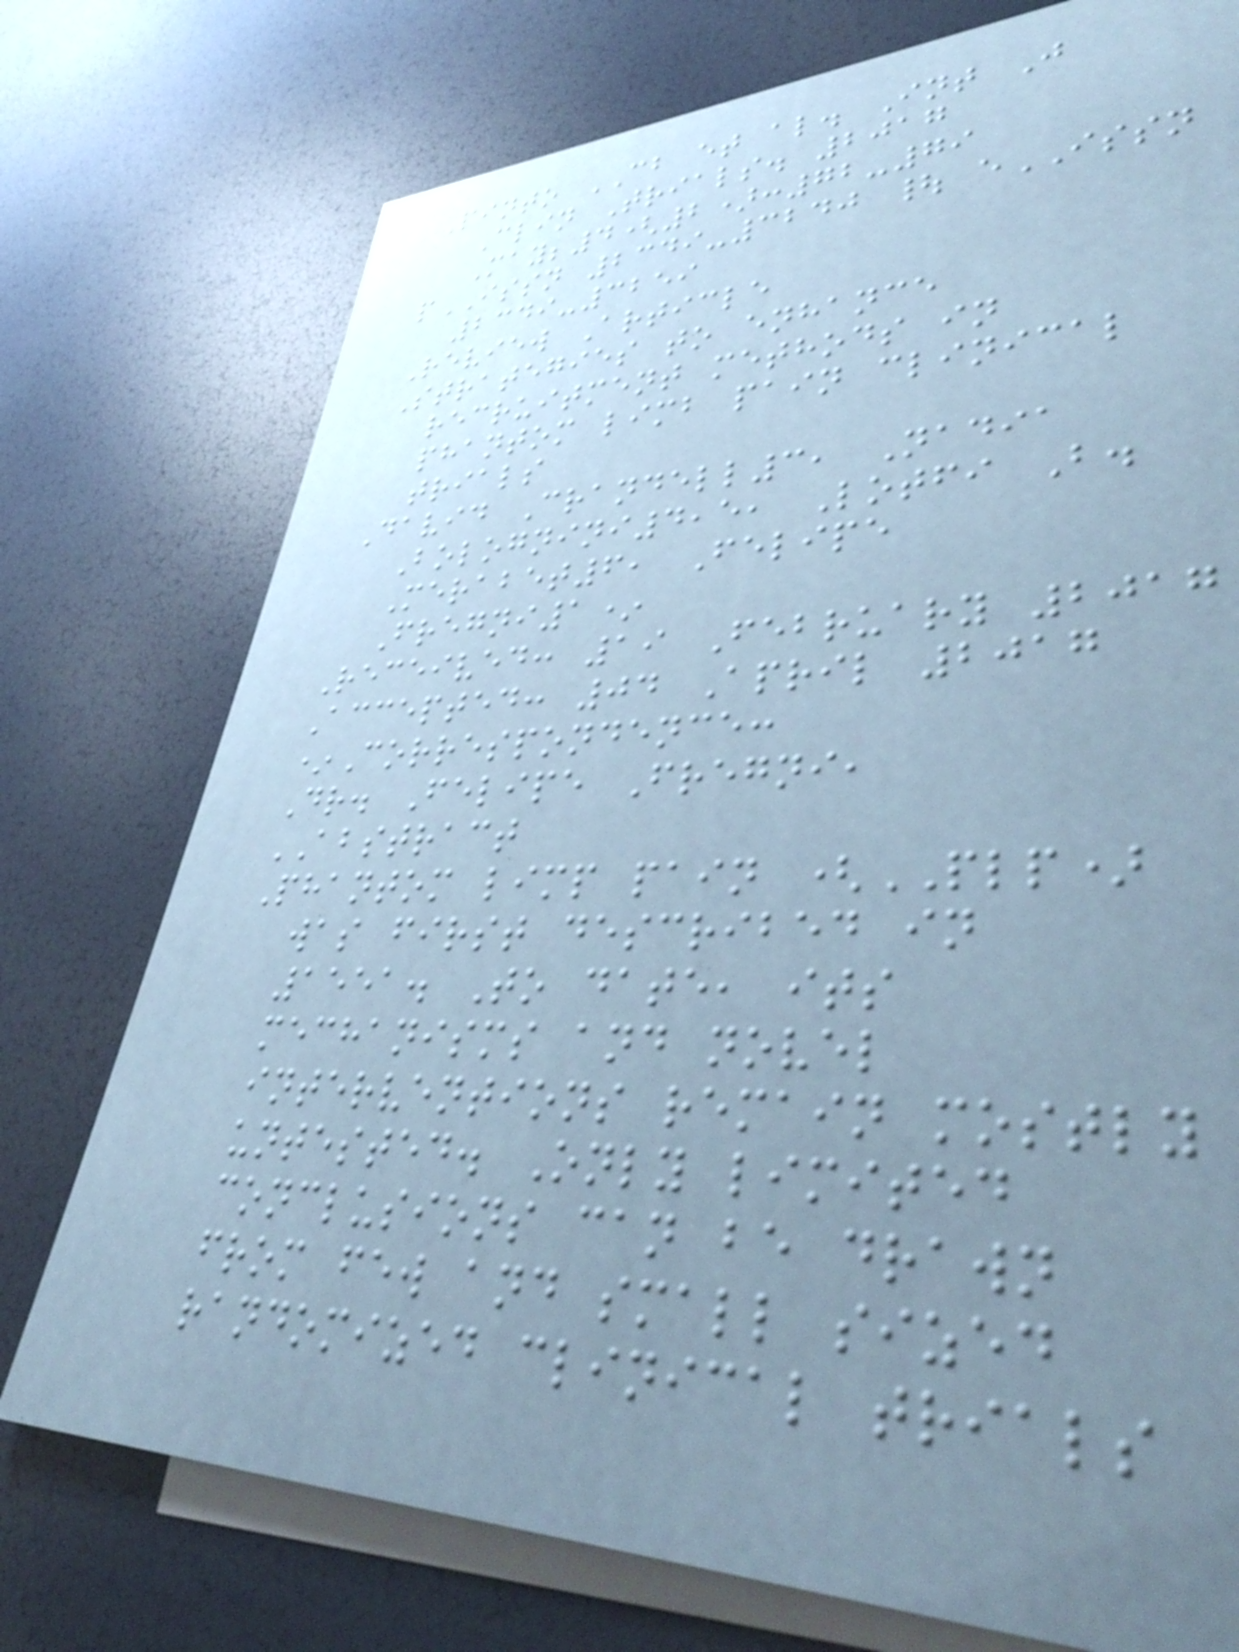Pinto CB et al. Int J
Clin Trials. 2017
May;4(2):72-79
pISSN 2349-3240 | eISSN
2349-3259
Review Article
Strategies to enhance
recruitment methods in
phantom limb pain clinical
trials
David Crandell3, Nadia
Bolognini4,5, Lotfi B.
Merabet6, Felipe
Fregni1*
Received: 19 February 2017
Accepted: 04 April 2017
*Correspondence:
Dr. Felipe Fregni,
ABSTRACT
Phantom limp pain (PLP)
was first described in
1551. To date, its
mechanisms and novel
interventions remain mostly
untested. Only limited
conclusions can be drawn
from few and small sized
randomized clinical trials
